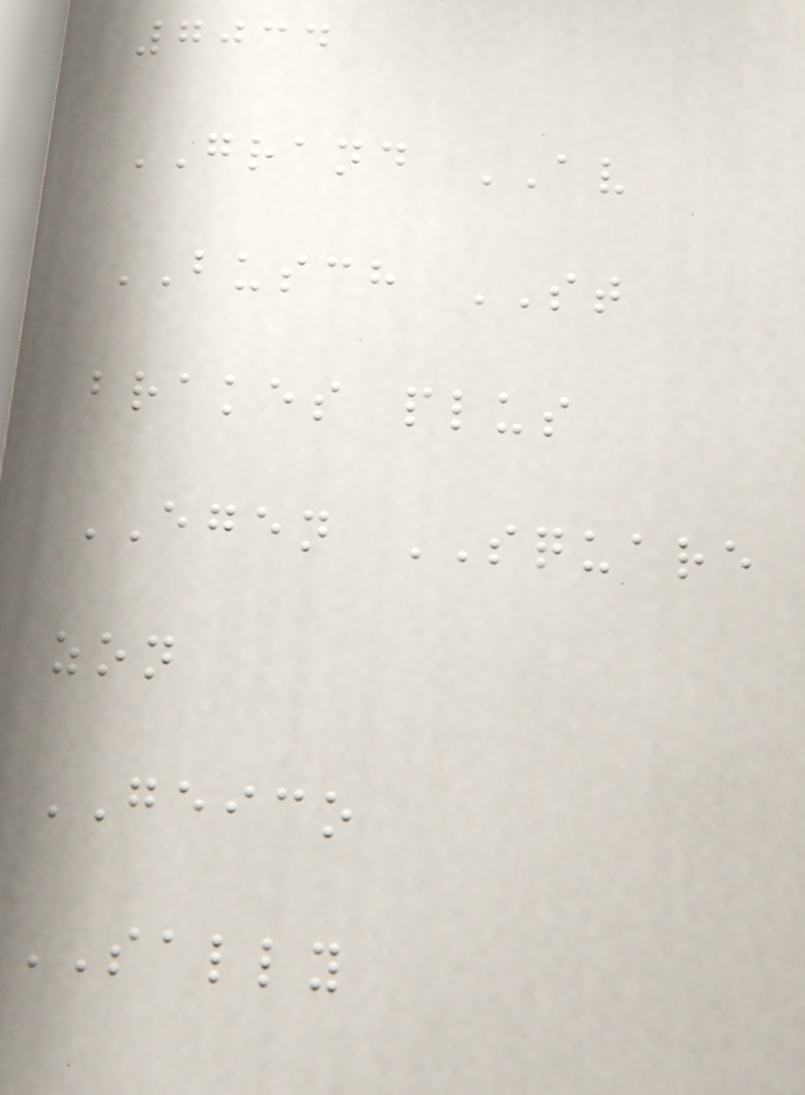7034
GRAND AV
BUSCH ST
brakes plus
EGEN SQUARE
zon
GEICO
SALLY
